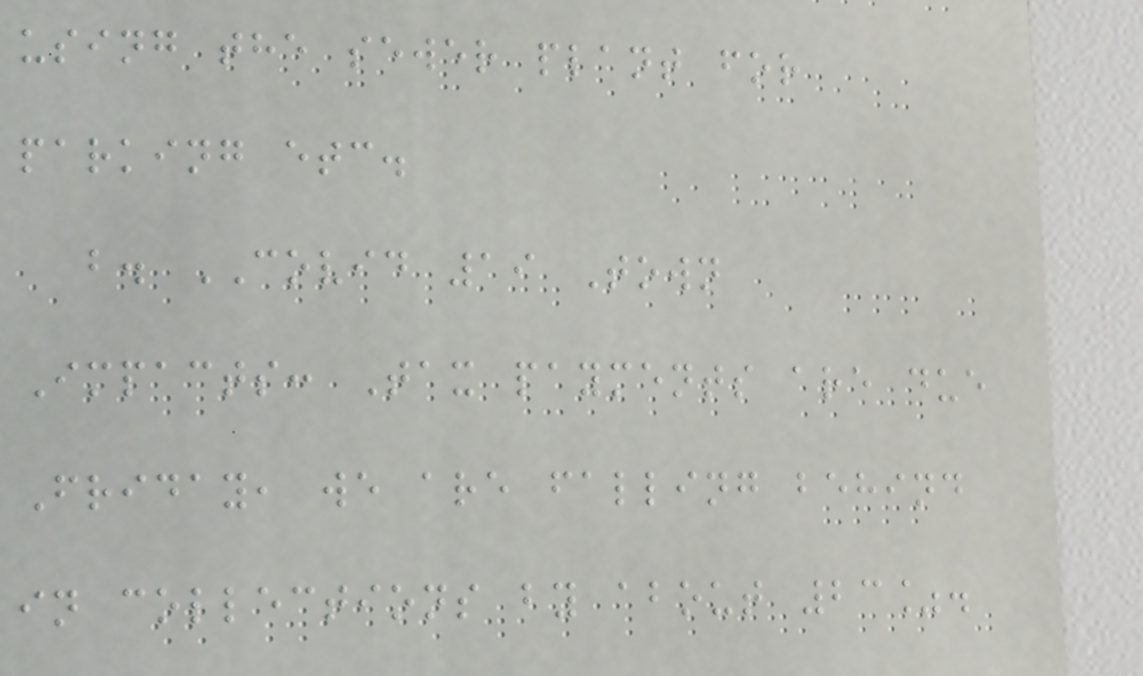using the sewer plant for
parking etc.
b. COVID 19 Town
Impacts: Tax payments are due
Friday, we are falling behind
in collections by about 23%.
